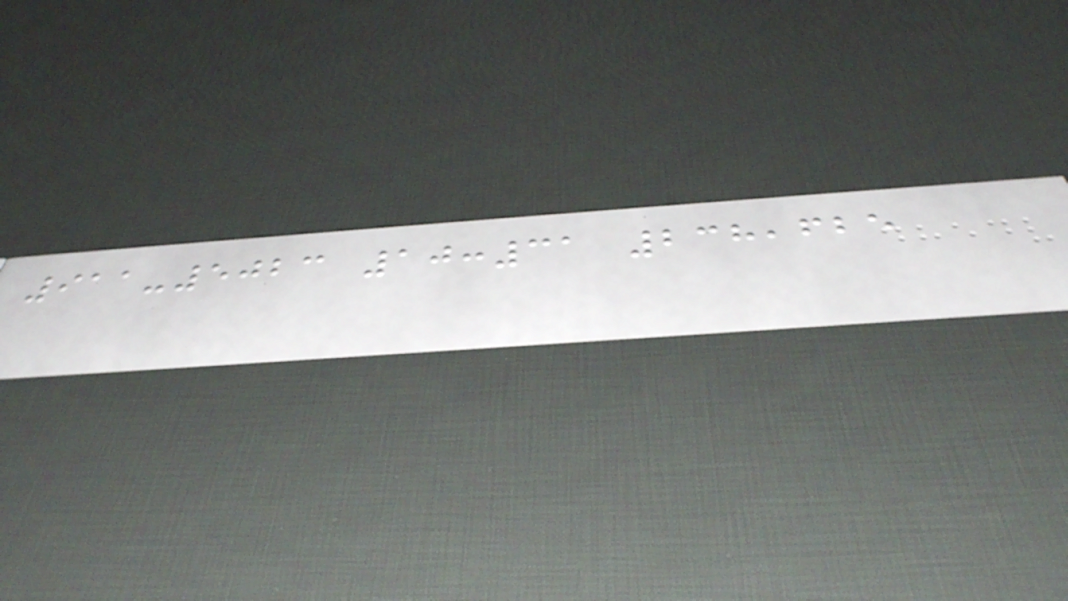911-5023 10:31 238,625
